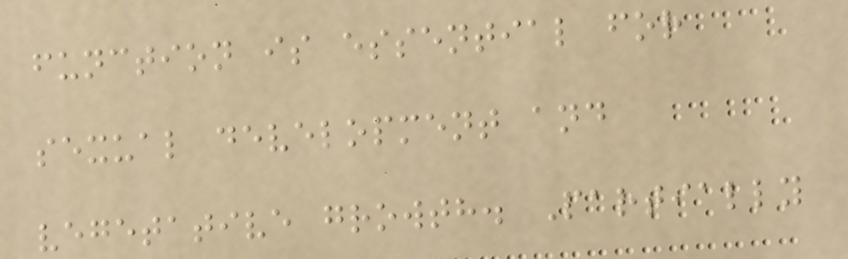function is essential for
sexual development and
vegetative growth. Partially
